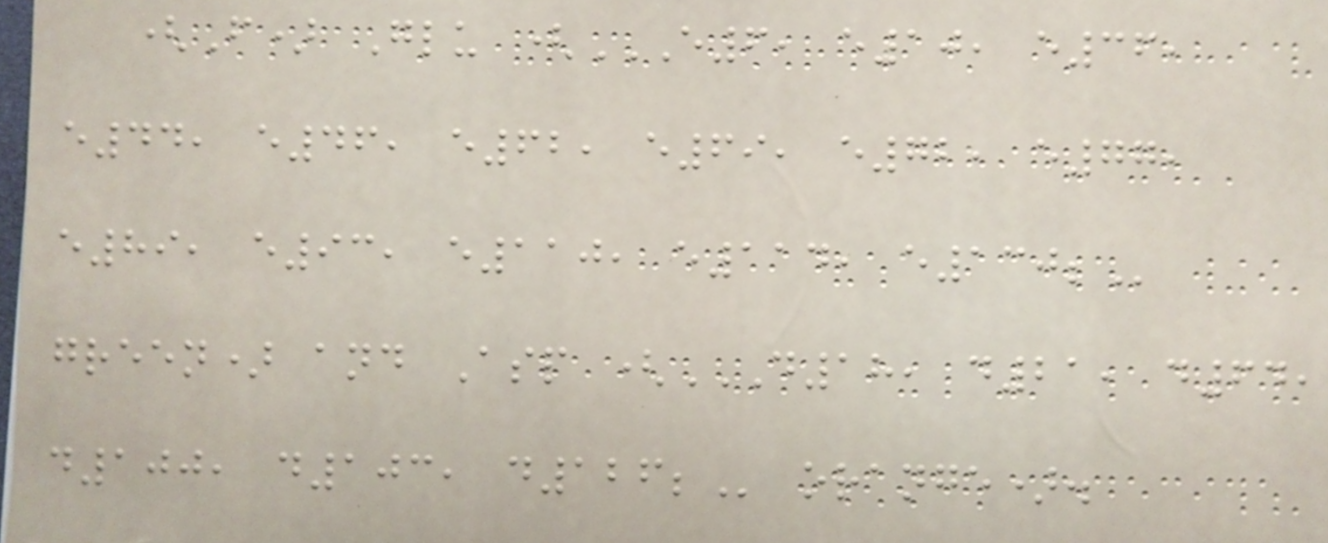(F) Glu (E6, E10, E36,
E44, E46, E62, E69, E72, E77,
E89, E93, E110, E114, E130;
green) and Asp (D18, D21, D64,
D100, D103, D126; orange).
